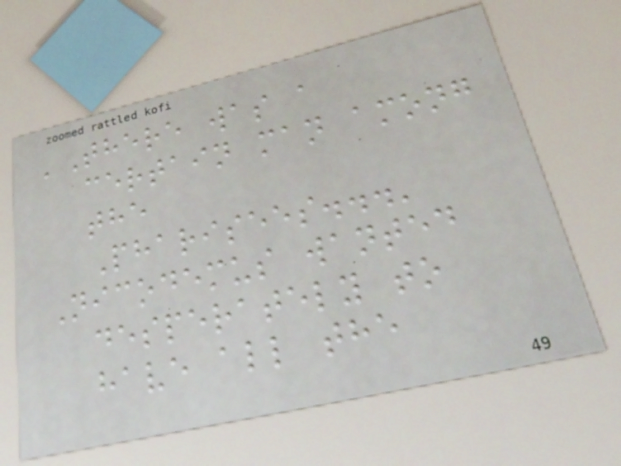'There was a
certain man among
the
Pharisees...'
Nicodemus wanted
desperately to
have all the
